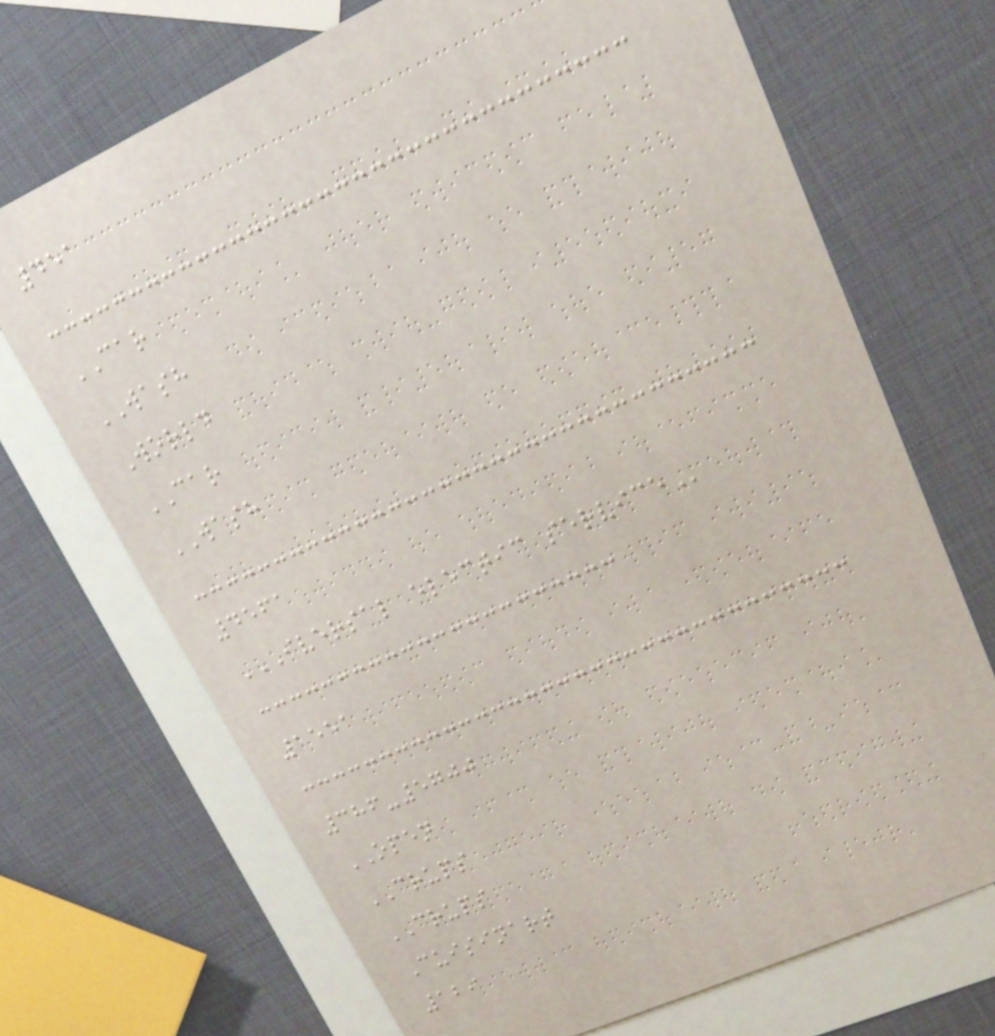451
CAR
WASH
World
CAR
WASH
4561
IVERSAL ELECTIC SERVICE
1551
386-5700
OPEN
CRUPS
CRUPS
Cuisinart
129
